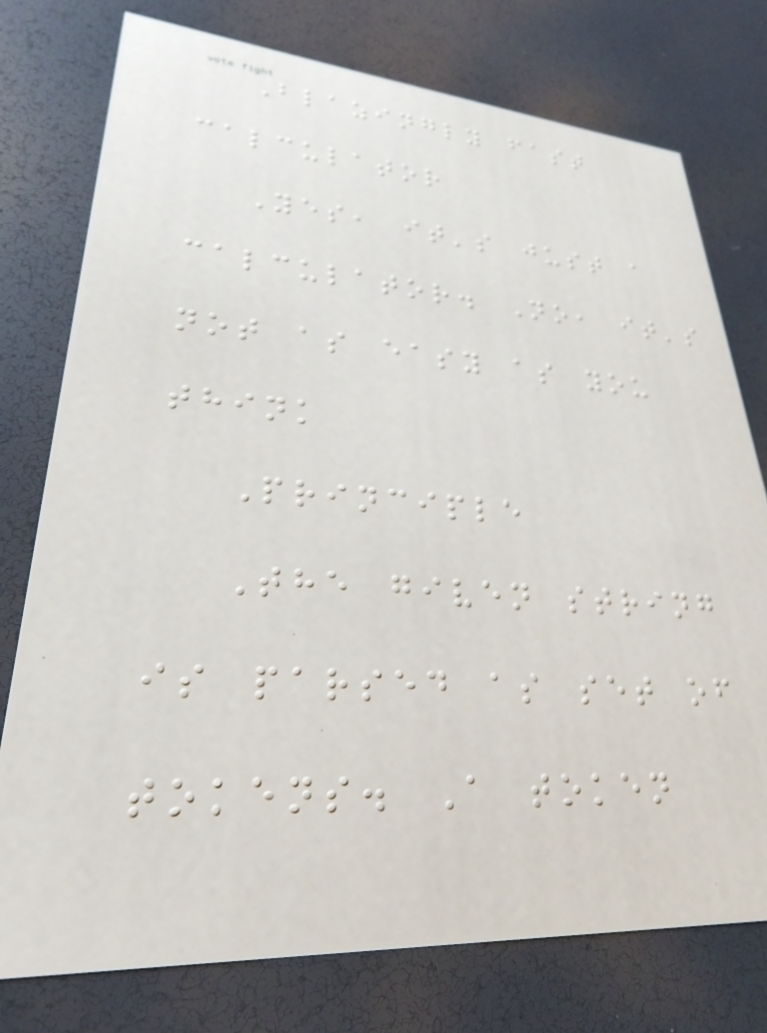Blazingly fast
calculator
Yes, it's just a
calculator. No, it's
not as easy as you
think
Principle
The given string
is parsed as set of
tokens. A token
